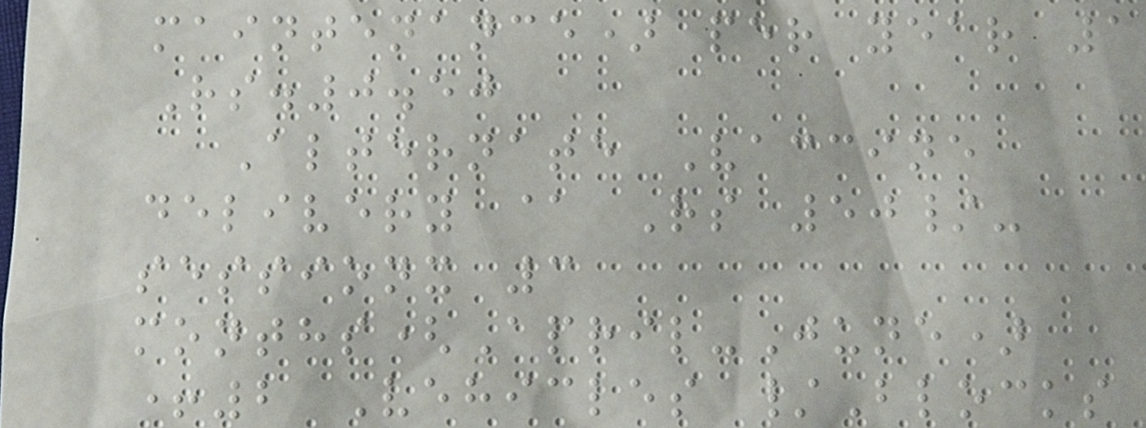maintenance) per year 1
Rs.0.50
Alternate Vaccine
delivery @ Rs 50/-
sessionx 3
months(April-June)
+2 Vehicles /Blocks
